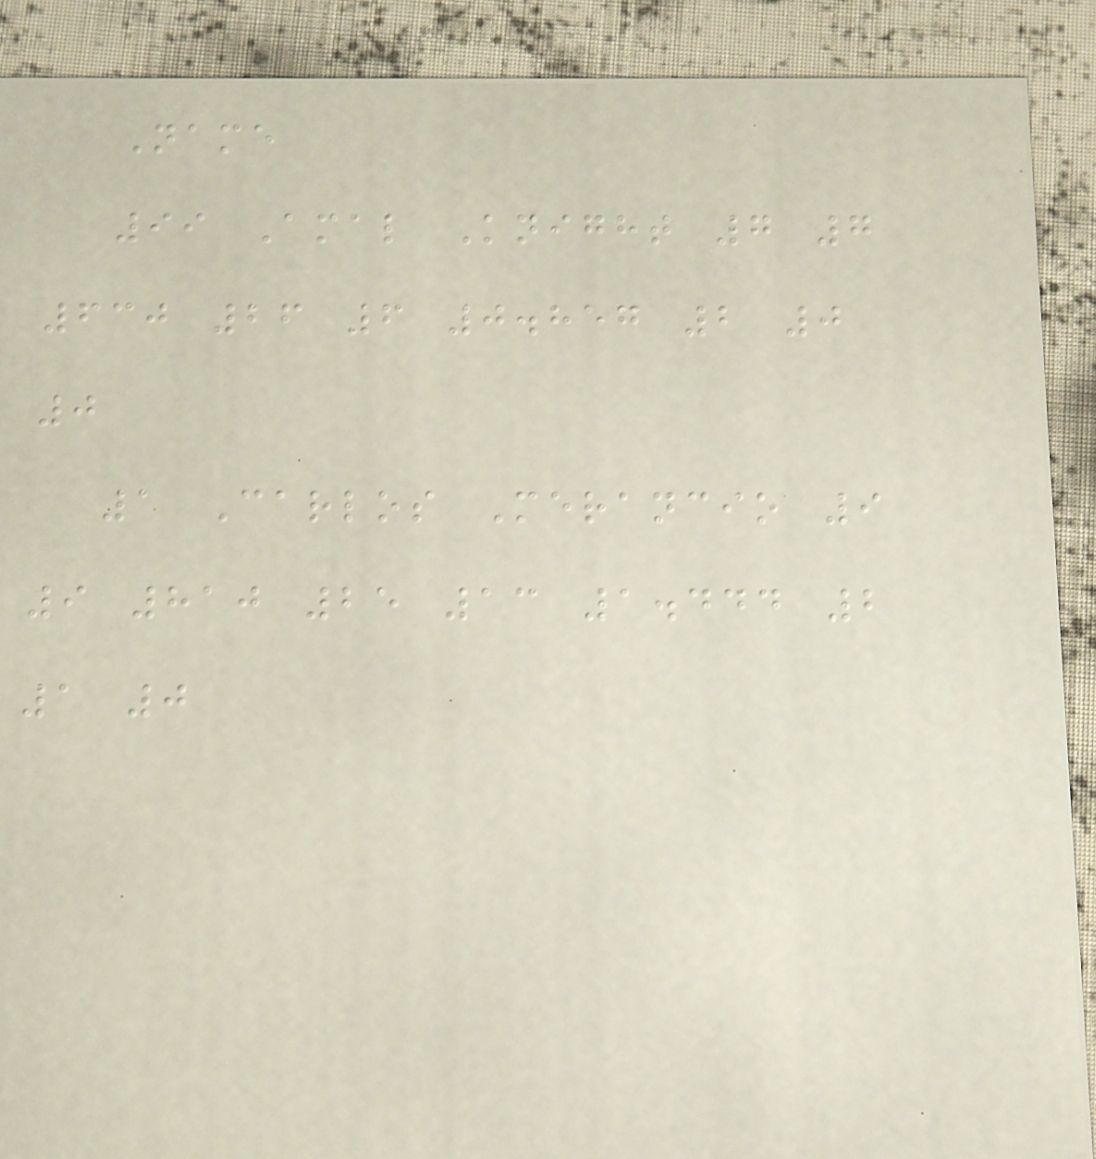Name
99 Amal Knight 7 7
630 26 6 0.857 2 0
0
1 Carlos Merancio 9
9 810 25 13 1.444 2
1 0
